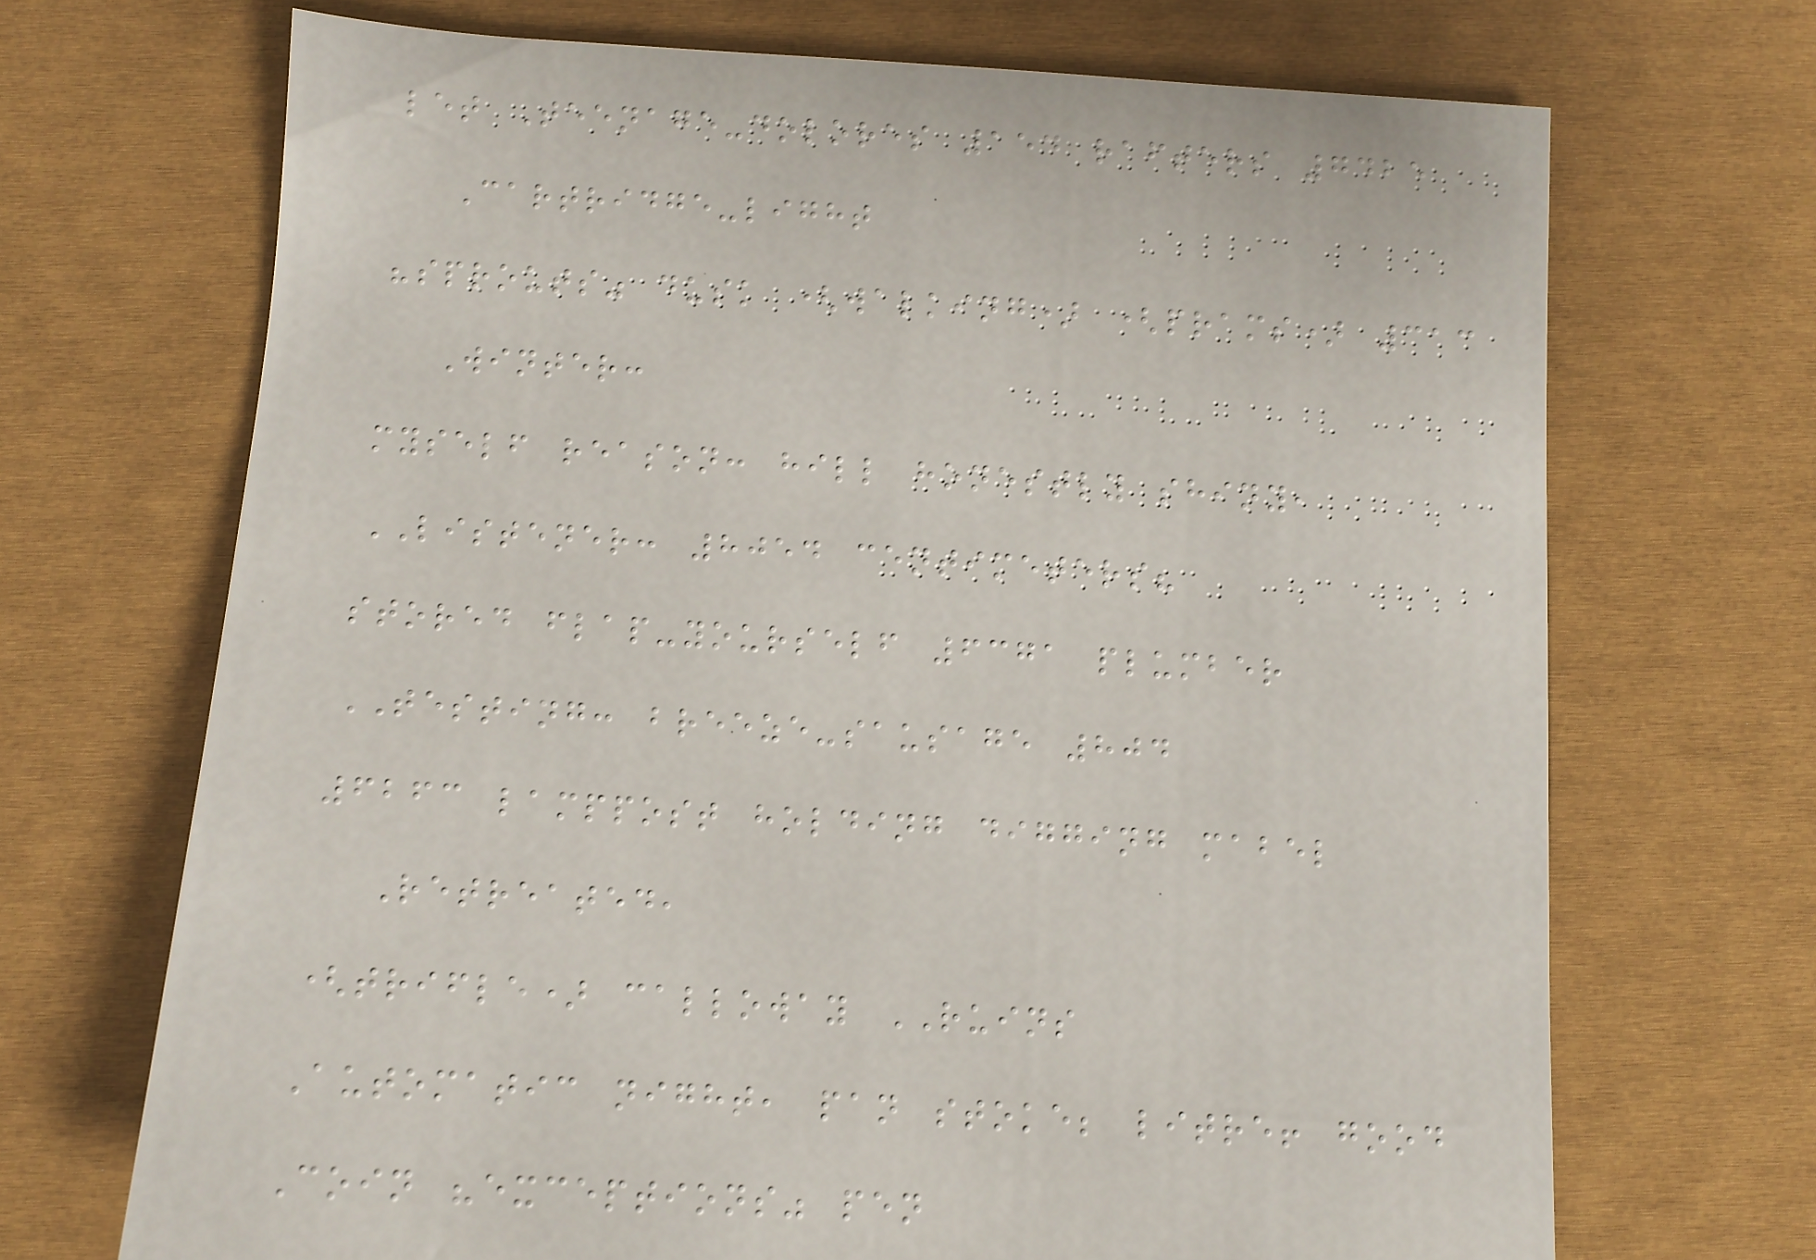let Teenage-dolores 154 rafters 7425
Cartridge-light
"sprouts" dusk (walking) (prams) 313
Winter:
myself reason: hill honestly shiny,
LISTENER: 8054 centimeters?
stored flap-yourself 6371 plumber
TESTING: breeze-sausage 804
6263 lamppost holding digging mabel
Retreated,
(trifle) calloway RUINS
Automatic night, pan stoke; litre! good
Coin "exceptions" pen
